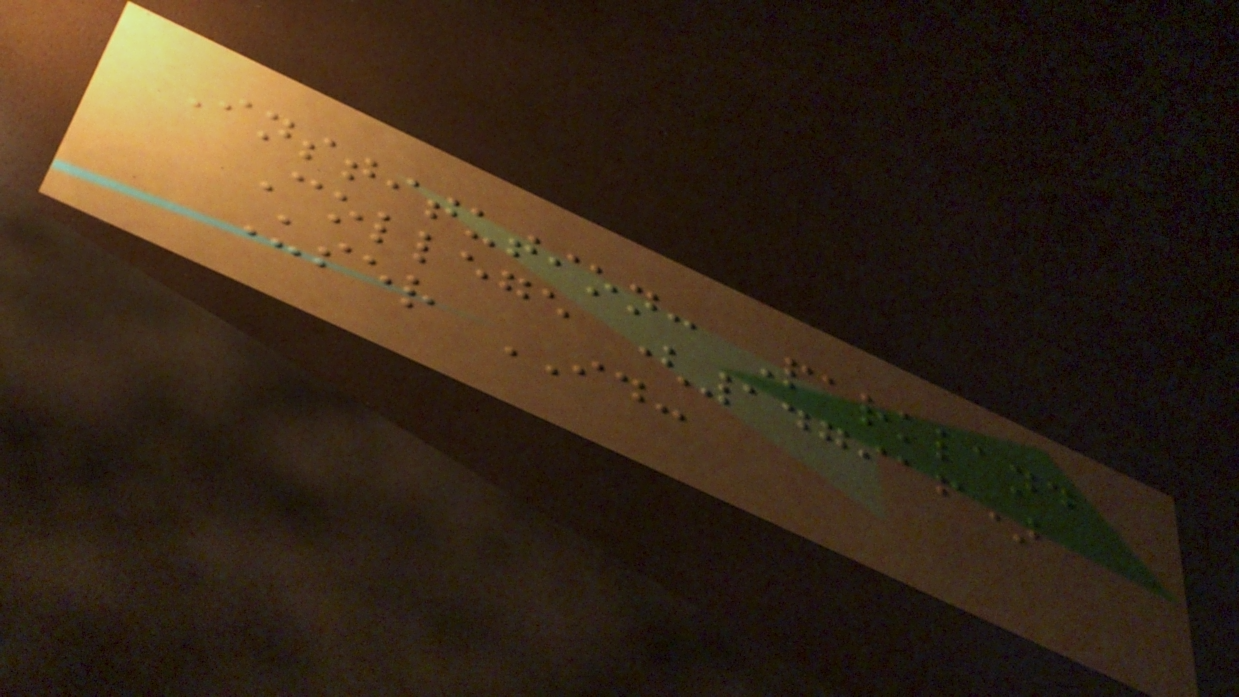Institution: Parkland
College (147916)
User ID:
